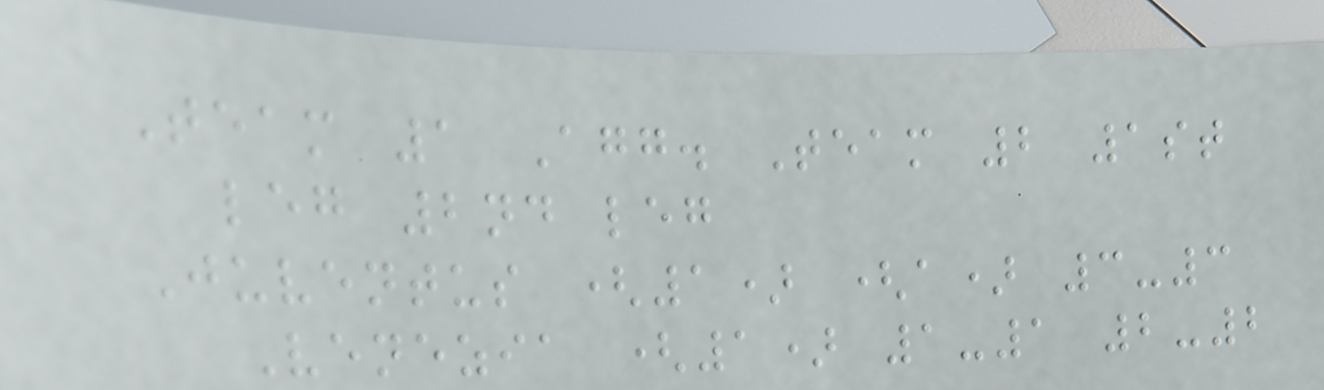Team 1 Agg. Team 2 1st
leg 2nd leg
Juventus (1) (a) 3-3
Venezia (1) 1-1 2-2
